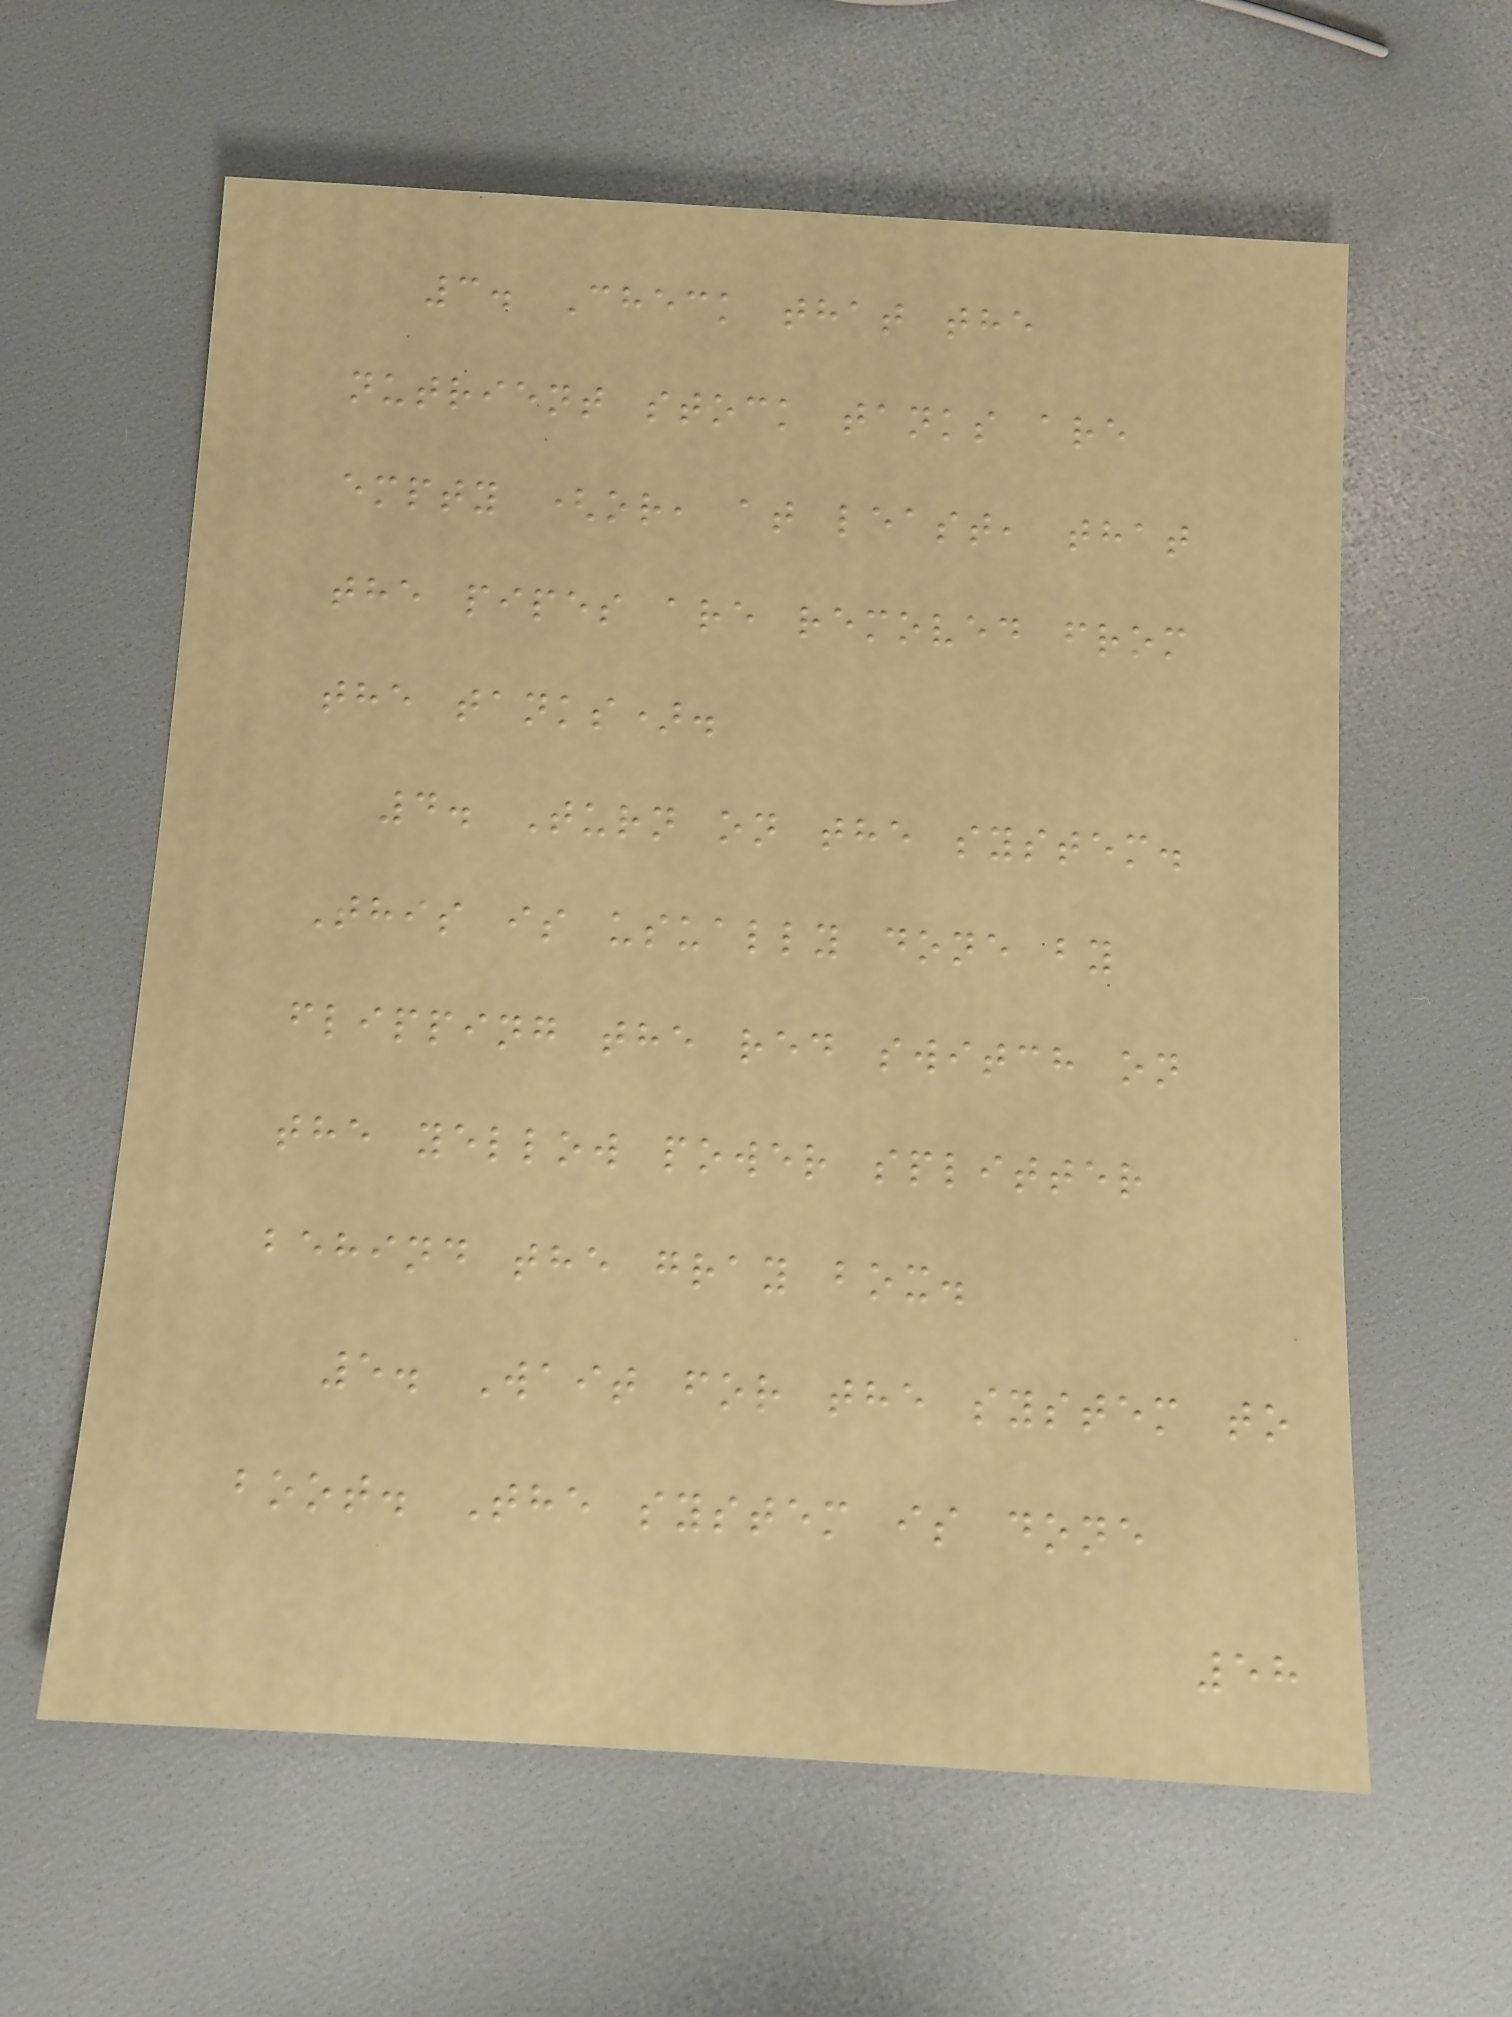3. Check that the
nutrient stock tanks are
empty (or, at least, that
the pipes are removed from
the tanks).
4. Turn on the system.
This is usually done by
flipping the red switch on
the yellow power splitter
behind the gray box.
5. Wait for the system to
boot. The system is done
58
